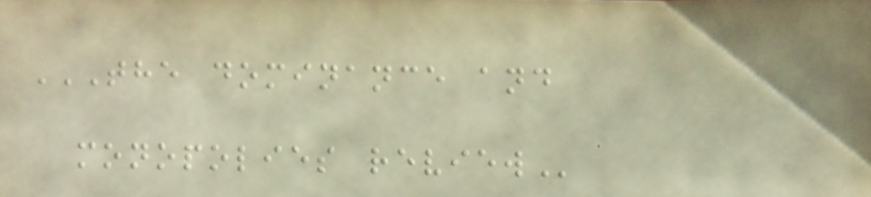THE DOMINANCE AND
MONOPOLIES REVIEW
